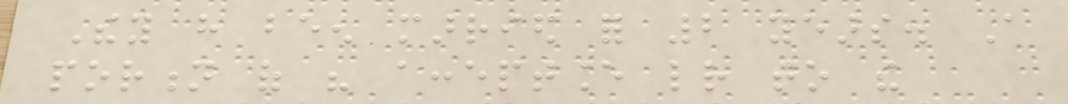They have been married for 2 years. A
portion of his acceptance letter to the
